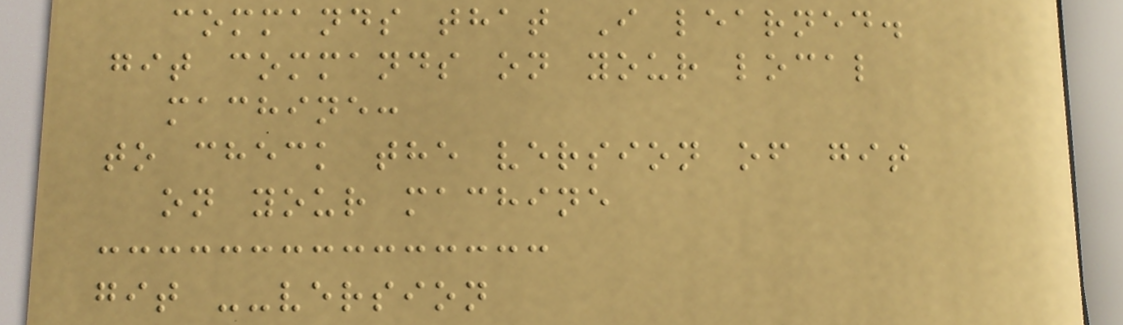commands that I learned.
git commands on your local
machine:
to check the version of git
on your machine
git --version
